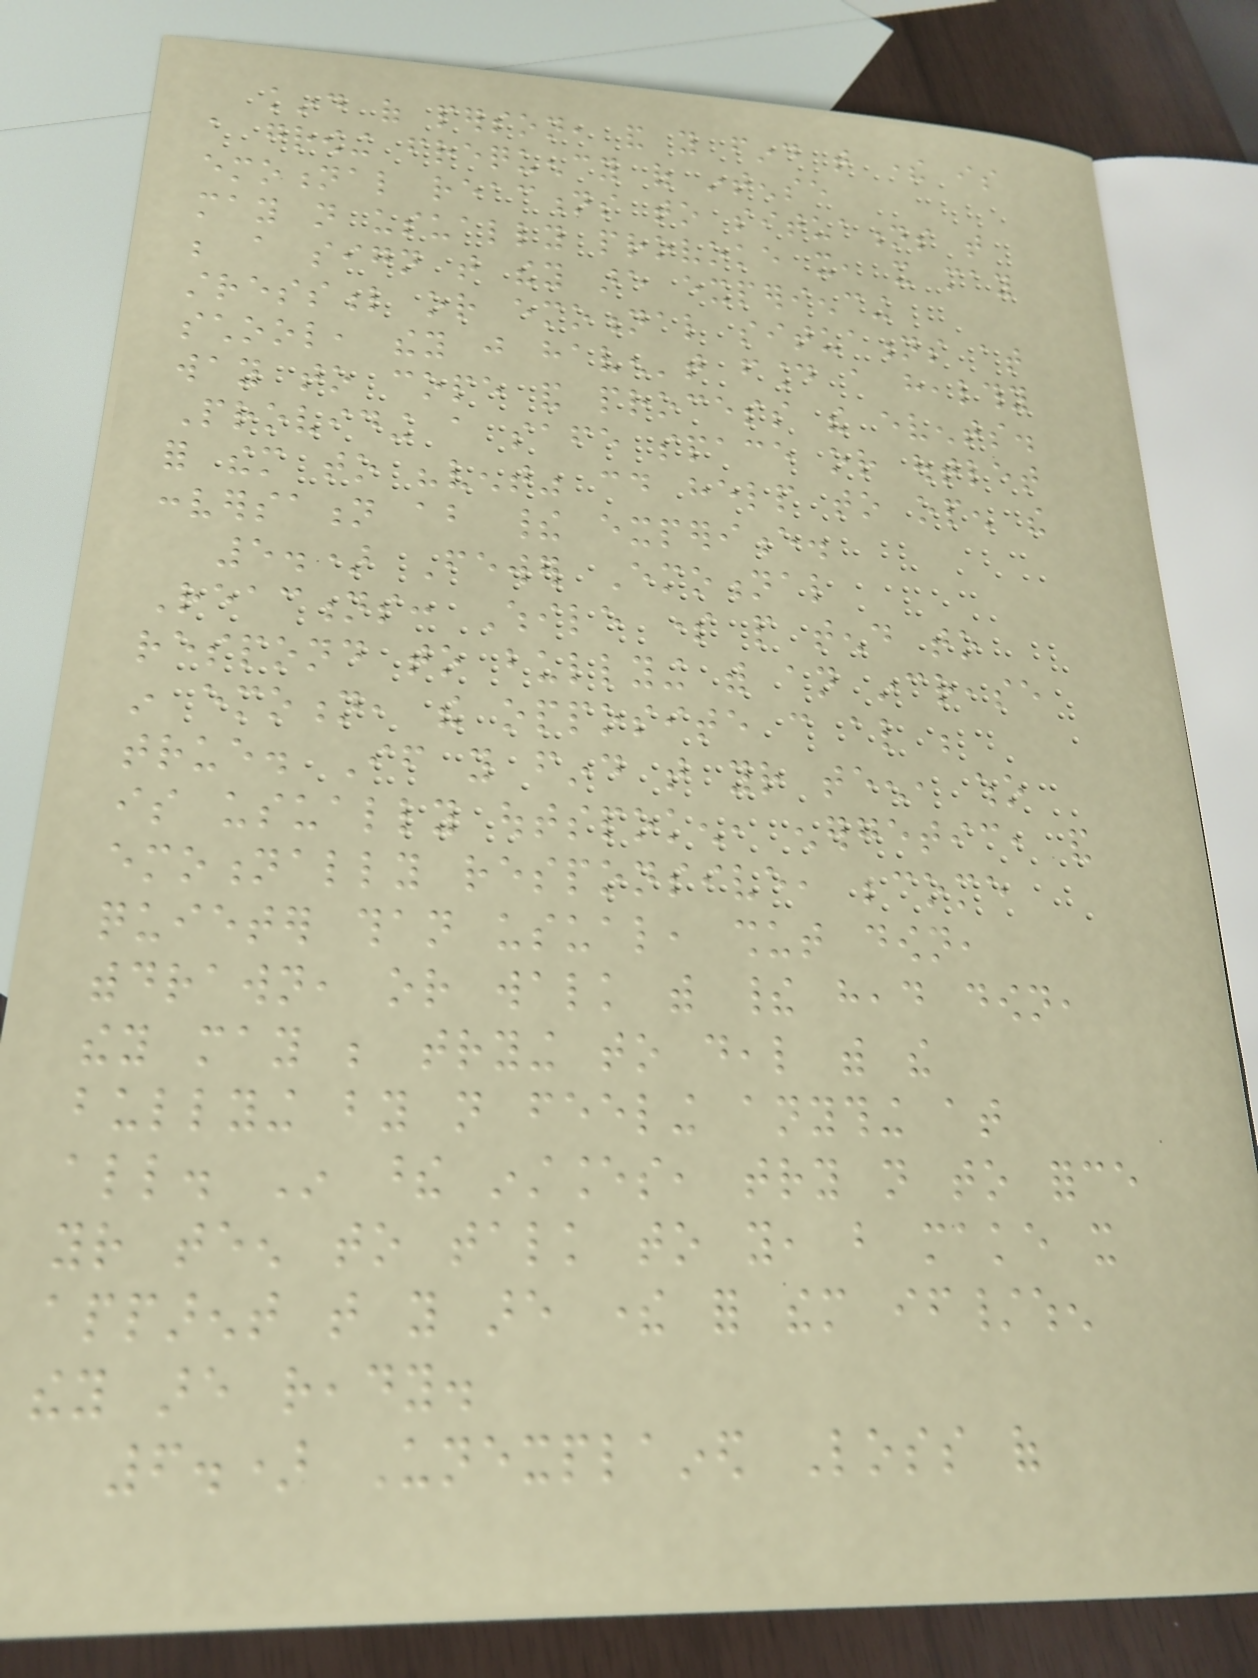kind of person, and you find that there is
a growing frequency of intense
emotional reactions to situations that
may not usually provoke it, it may
be a sign that they are experiencing
stressful or emotional situations at
school, they just haven't found a healthy
way to cope and process the events.
Providing a safe space or outlet
for them to "vent" could help to open the
conversation about their experience.
5.) Fewer Emotional
Reactions: While some people tend to
respond to bullying with an increase
in emotion, the opposite can also be
true. If you find that your teen, who
is usually outspoken, energetic, and
emotionally responsive, become
quieter than usual, shut down,
withdrawn, or walk with their head down,
they may be trying to deal with the
bullying by not feeling anything at
all. In these instances, try not to force
your teen to talk to you, but make it
apparent that you are there for them if/when
they are ready.
6.) Unexplained Loss of
